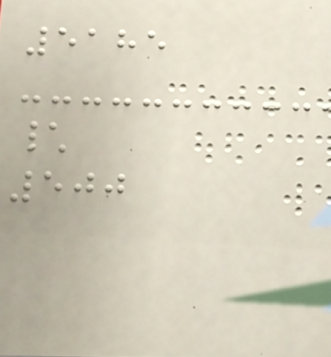5185
\
500
